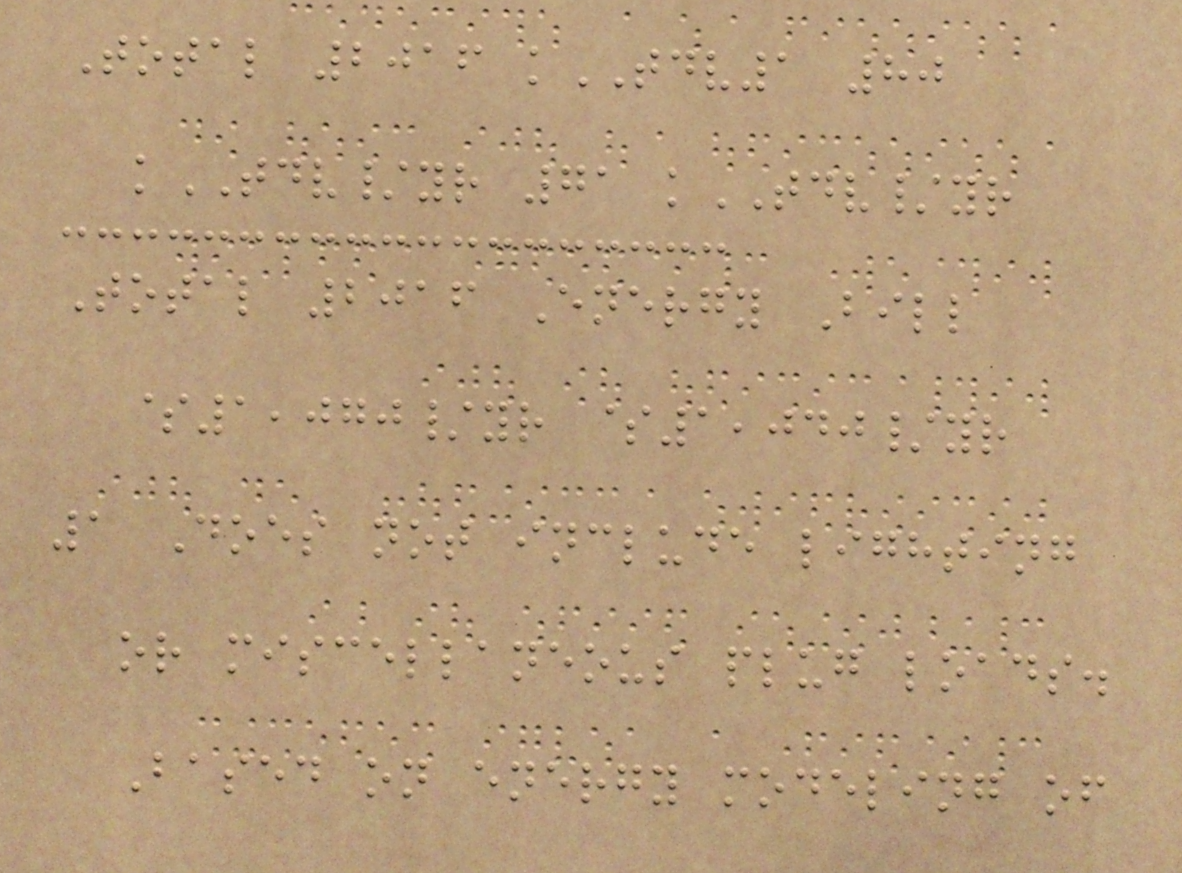Total 2016 kTDV1 80
kTDV/yr 71 kTDV/yr
Total 2016 Energy Bill
$1,070/yr $1,040/yr
1 Does not include lighting
or miscellaneous plug loads.
Based on energy modeling of
